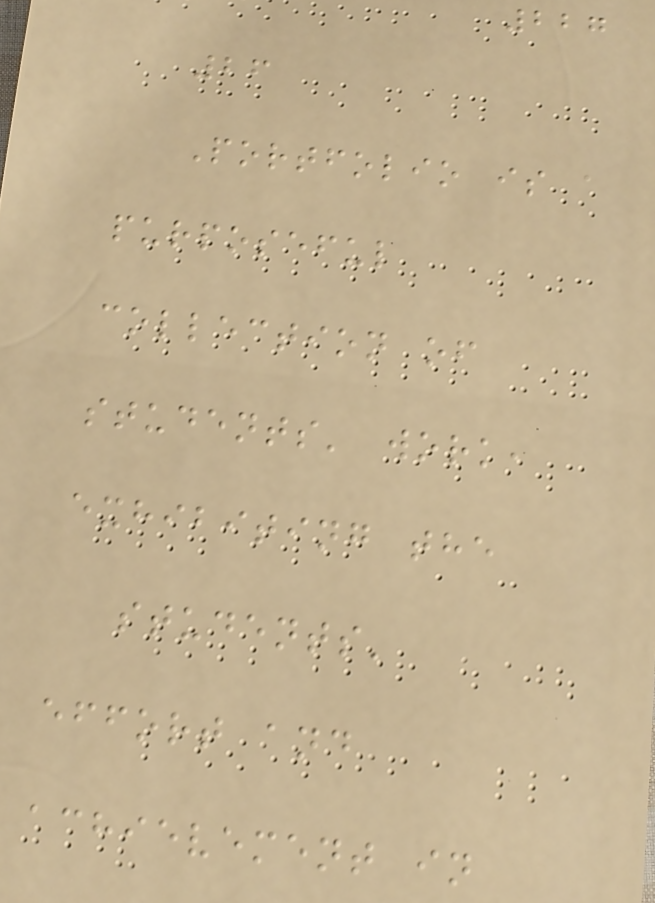227
26
Portfolio is a
purposeful
collection of
students' work,
exhibiting the
students'
effort and
achievement in
